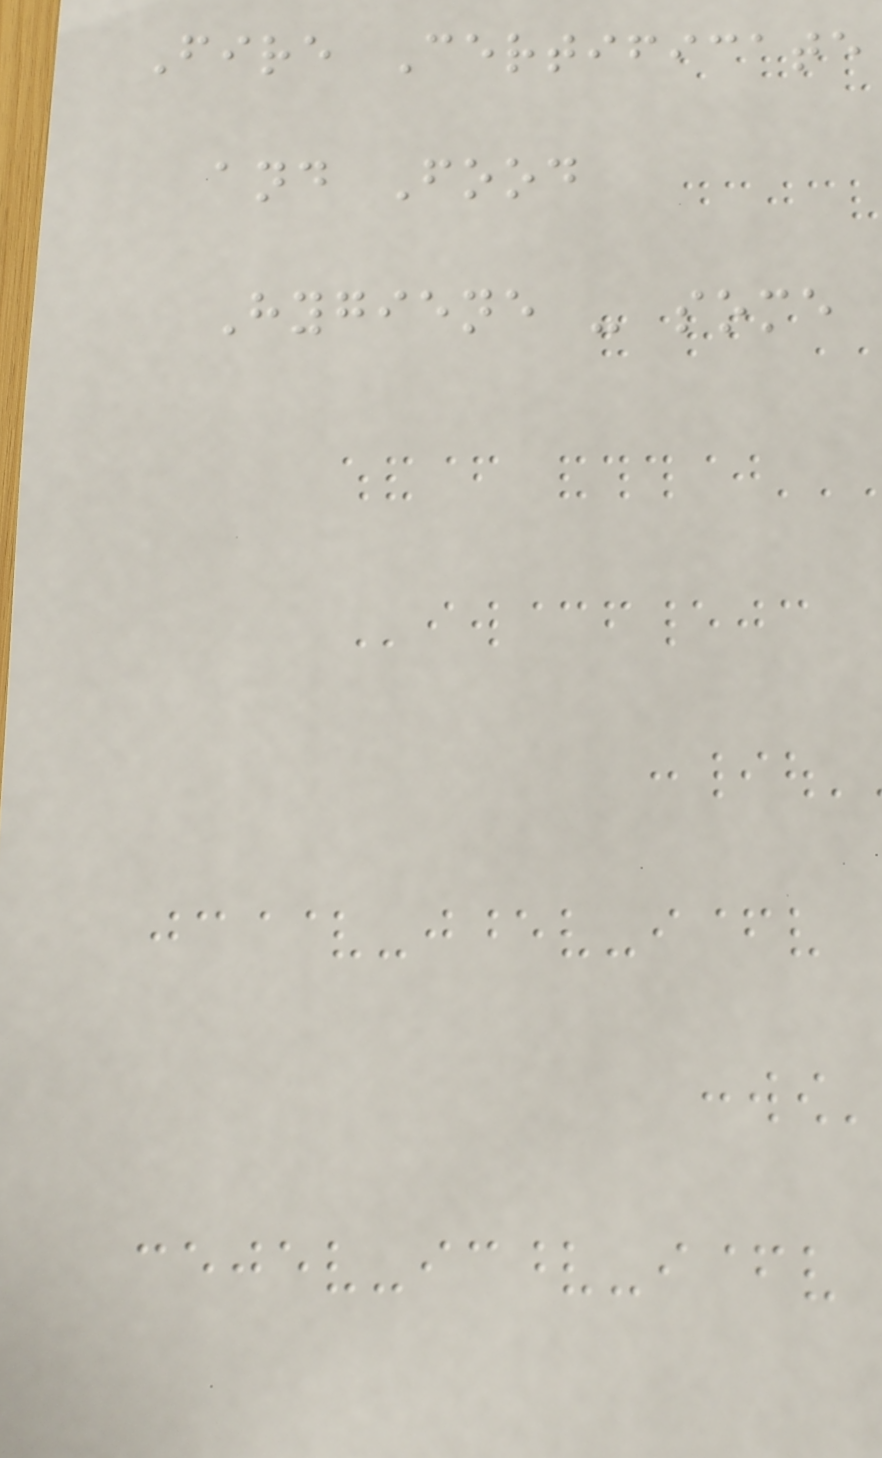Fire Certificate
and Food
Hygiene - some
